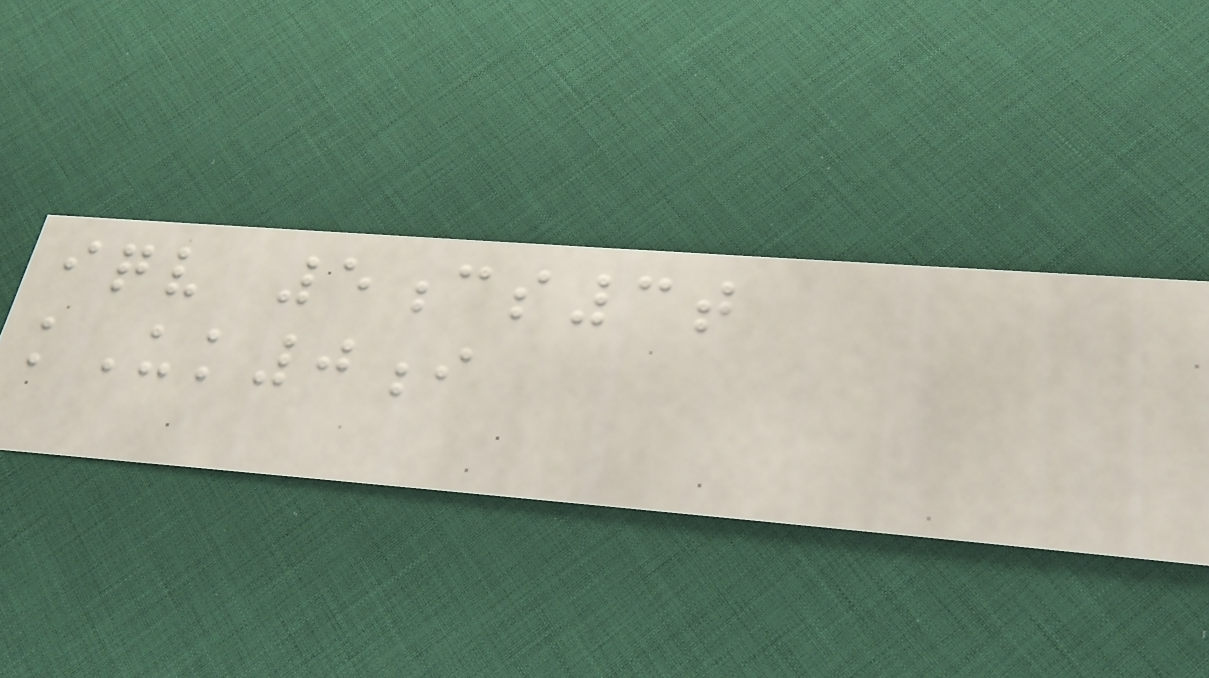iqv 5cs3t
kUk0i
